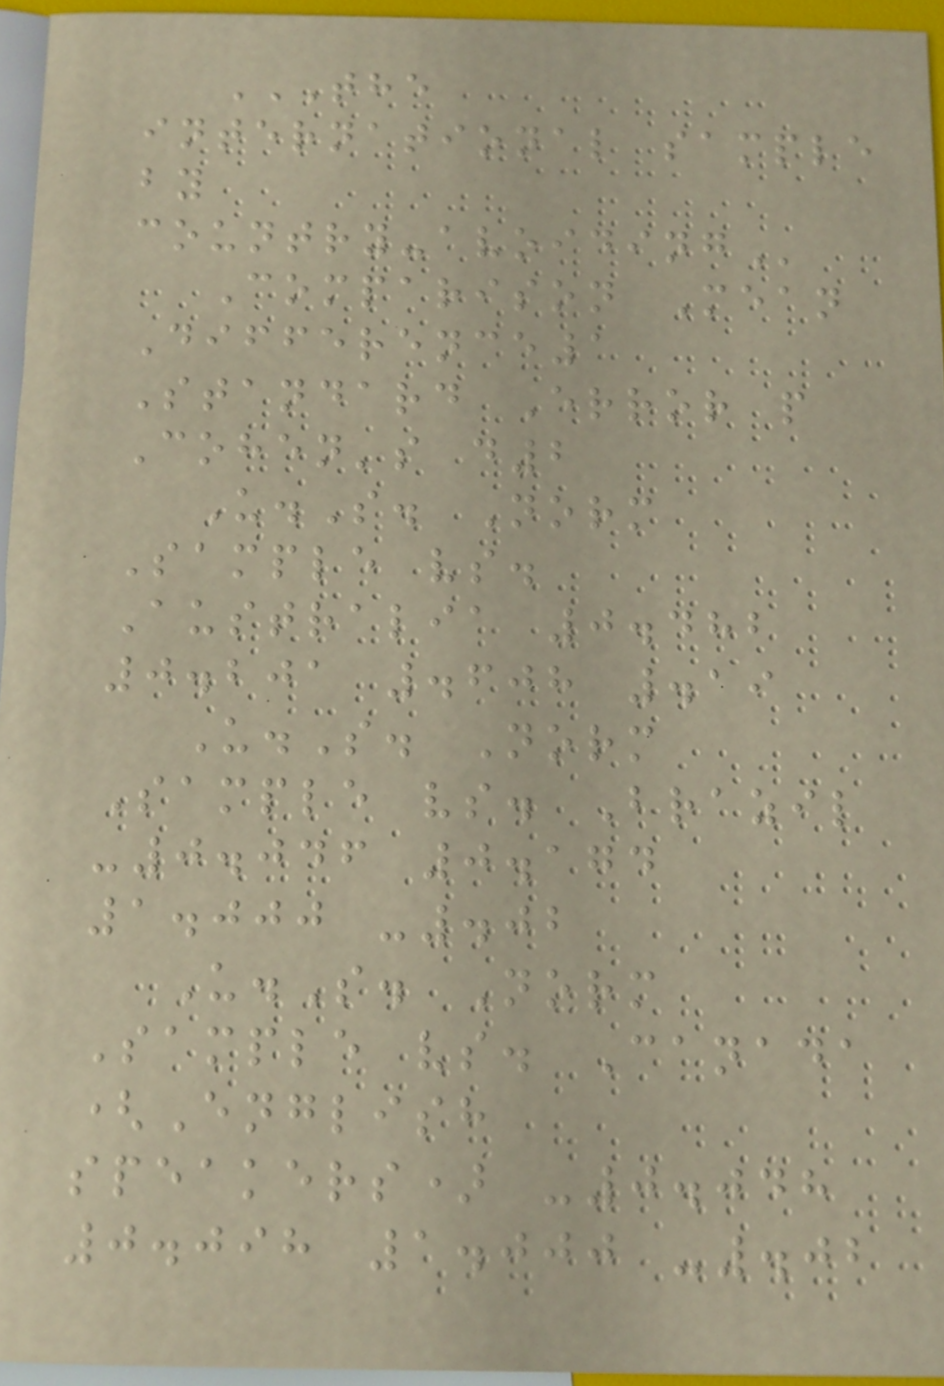THE
INTERNATIONAL SAMPLE
BY
COUNTRY-AVOIDING
Comparison Mean
Difference1
Standard Error p
Cohen's d2
U.S. Norm
Sample vs.
Australia 0.482
0.201 .608 .19
U.S. Norm
Sample vs. Brazil
-0.046 0.174
1.000 -.02
U.S. Norm
Sample vs. Canada
(English
speakers) -0.048
0.098 1.000 -.02
